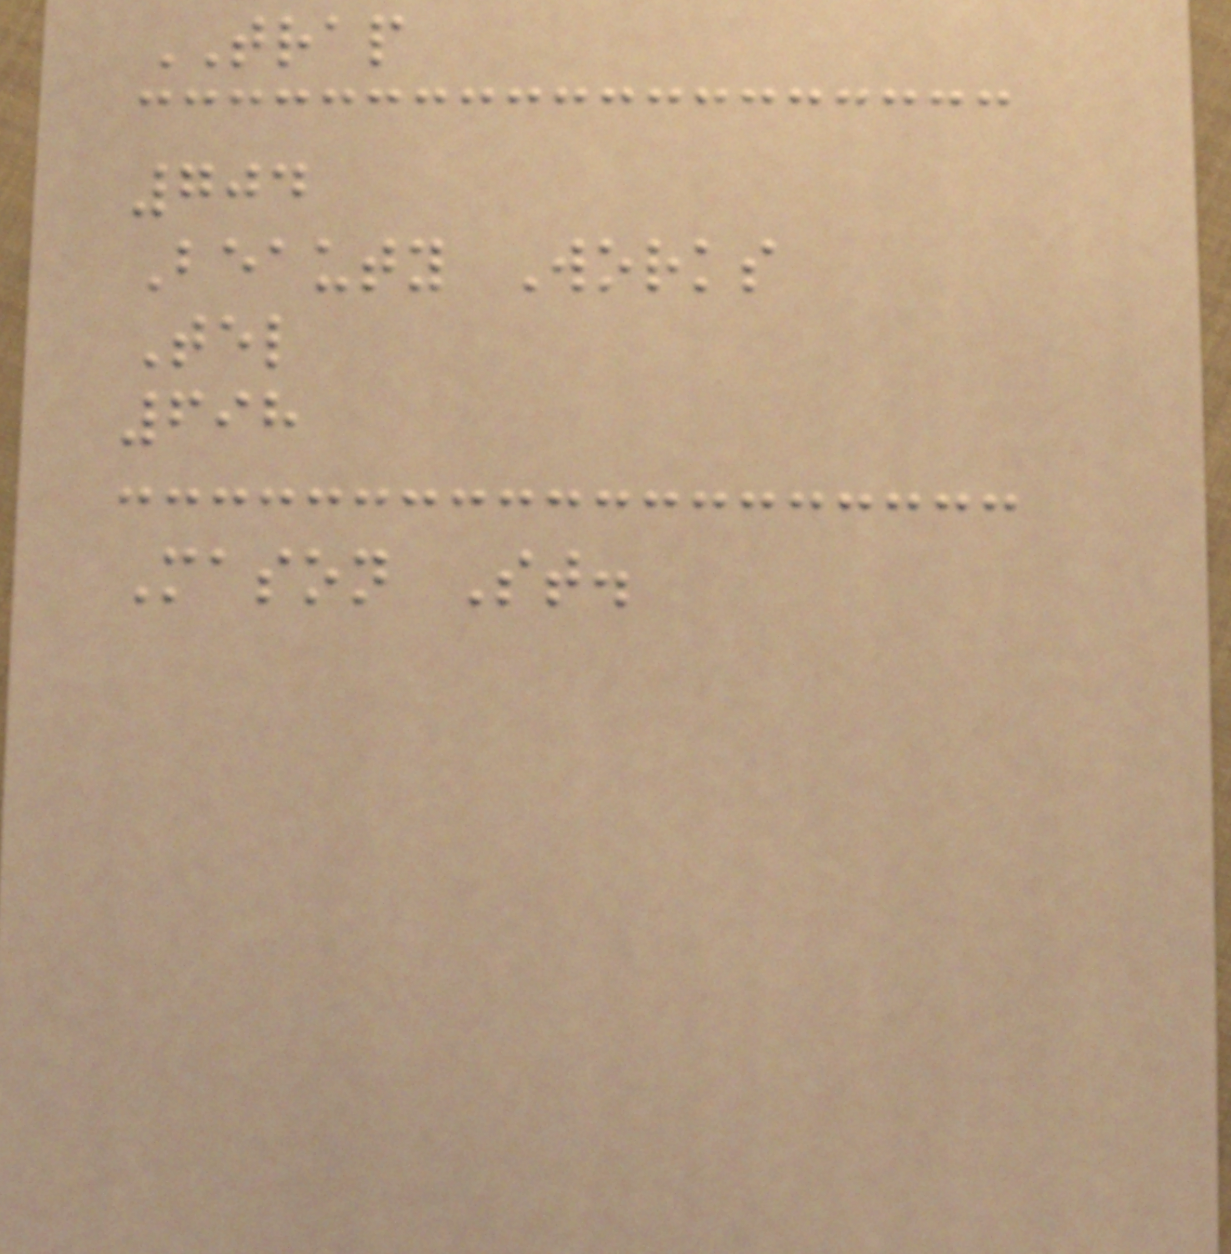TRAP
704
Beauty Works
Tel
698
Mason St.
